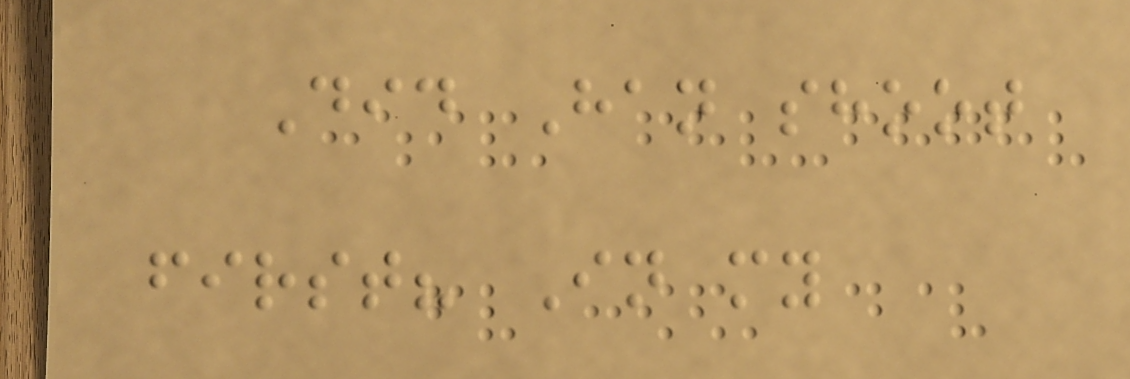Did Han shoot
first? In my
